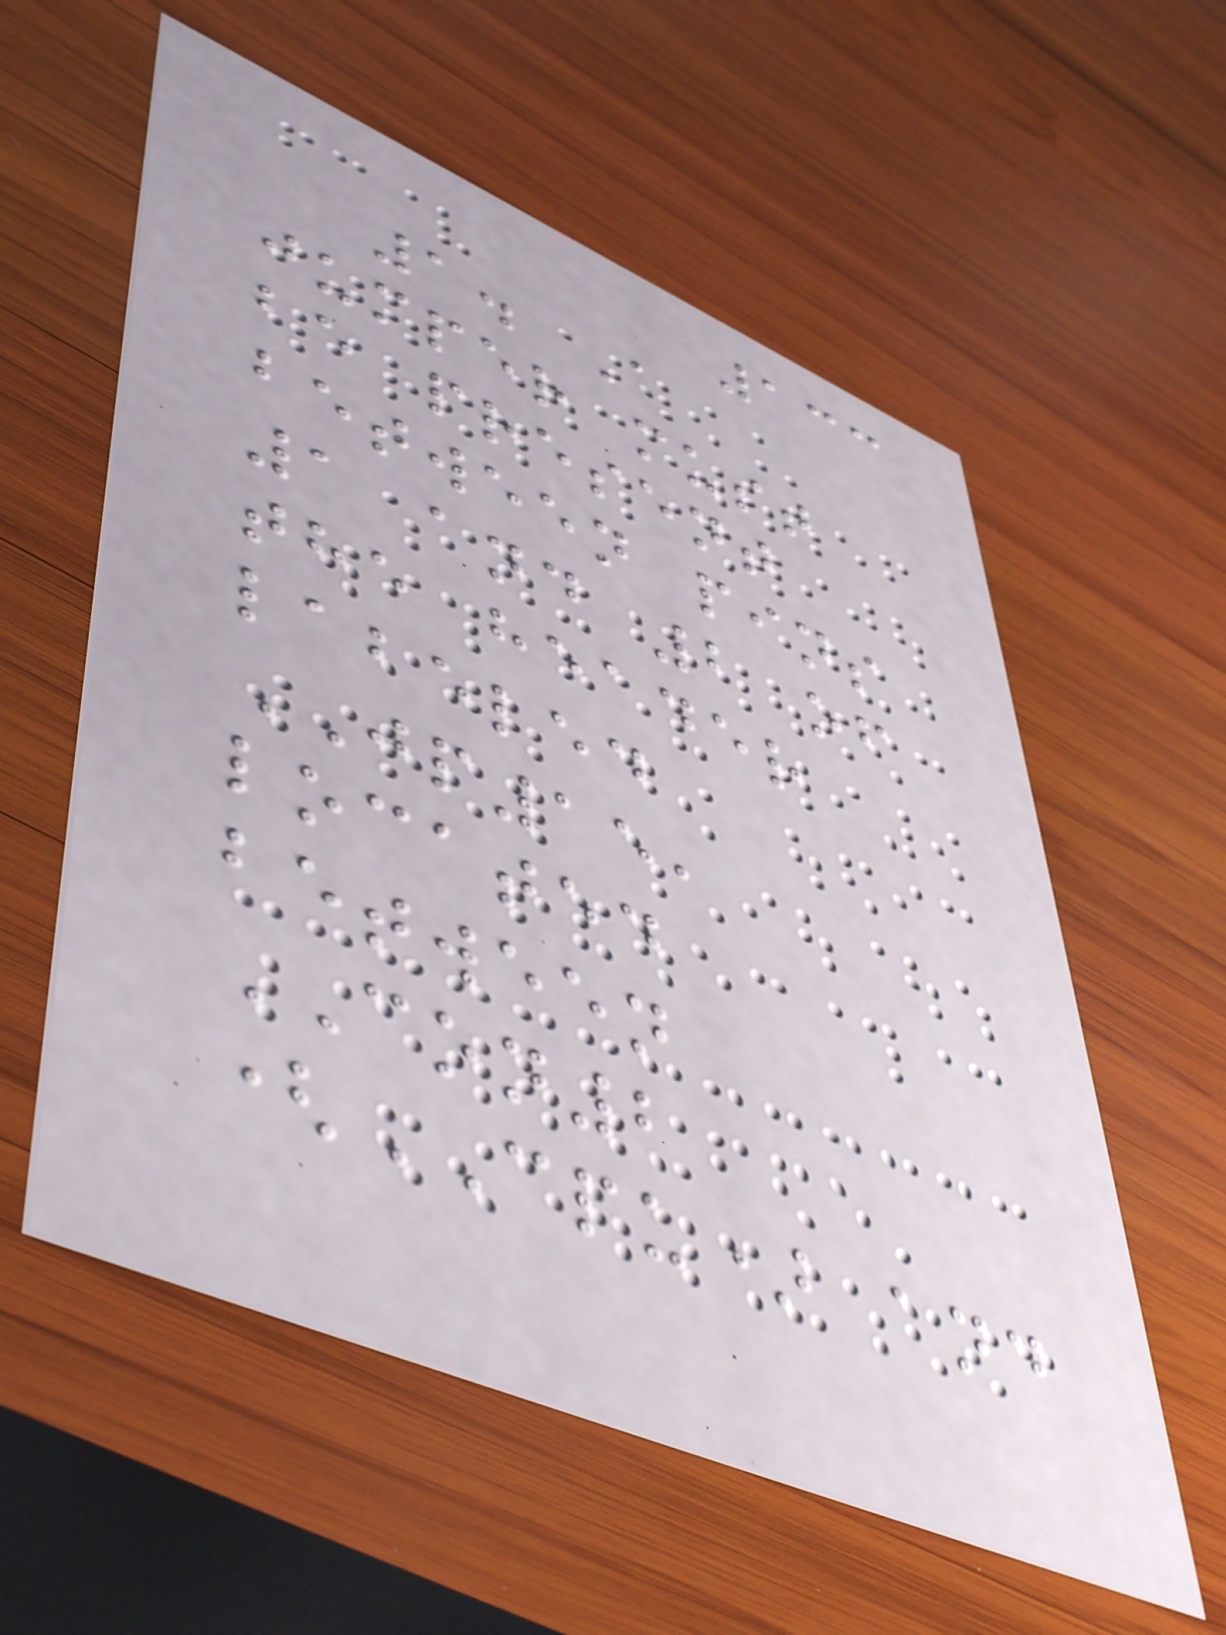133
1. A
jumper must
be present
between pins
1 and 2 of
the header
labeled
JP15,
located
between
CON2
(CPU) and
